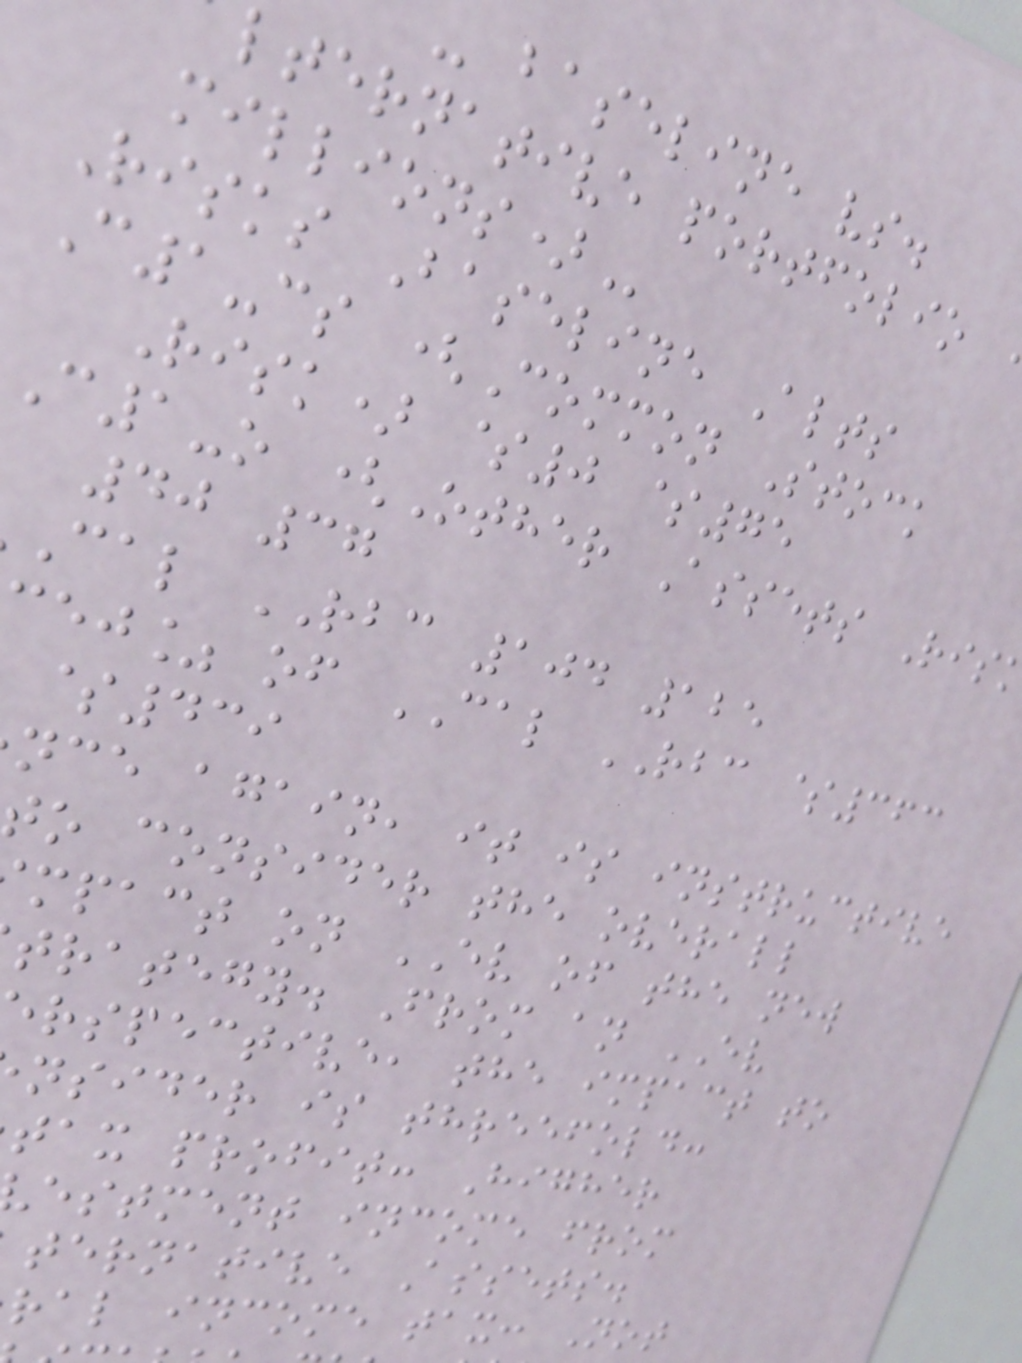- baseline vs.
lternative portfolio
Risks Baseline Alts
C1-cs (Common Stock
Risk) $0 $75
C1-o (Other Assets Ris
40 37
cal RBC 104 125
cej% of CAL RBC $363
$439
nce again, it is instructive
o consider the overall
mpact on EV of the new
trategy. From an EV
rspective, the impact to
nsider is threefold:
tax profit: Higher
estment income from
ternative Assets.
ral income tax: Not
